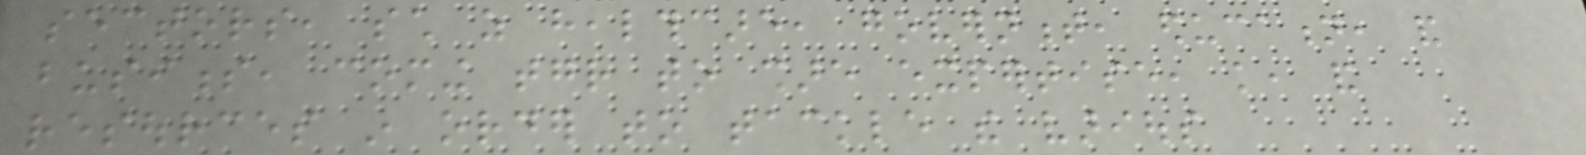sectors, such as healthcare, government, education, and
business, coming together to share expertise, knowledge, and
resources in order to tackle the various
